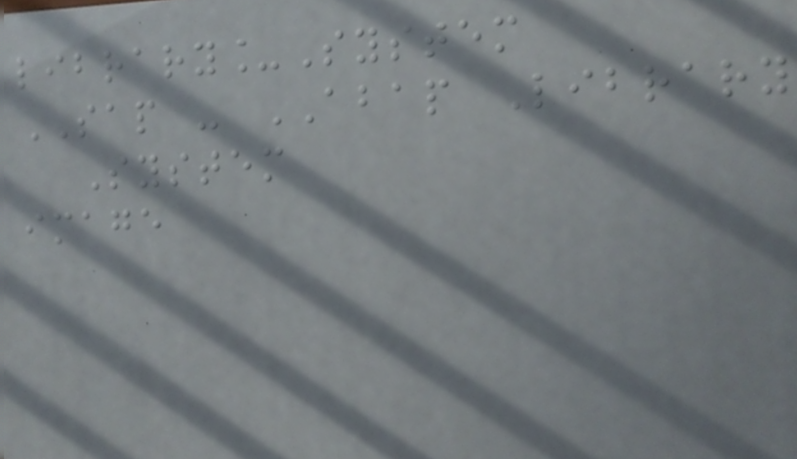library_System
SAP - ABAP Library
System
image
